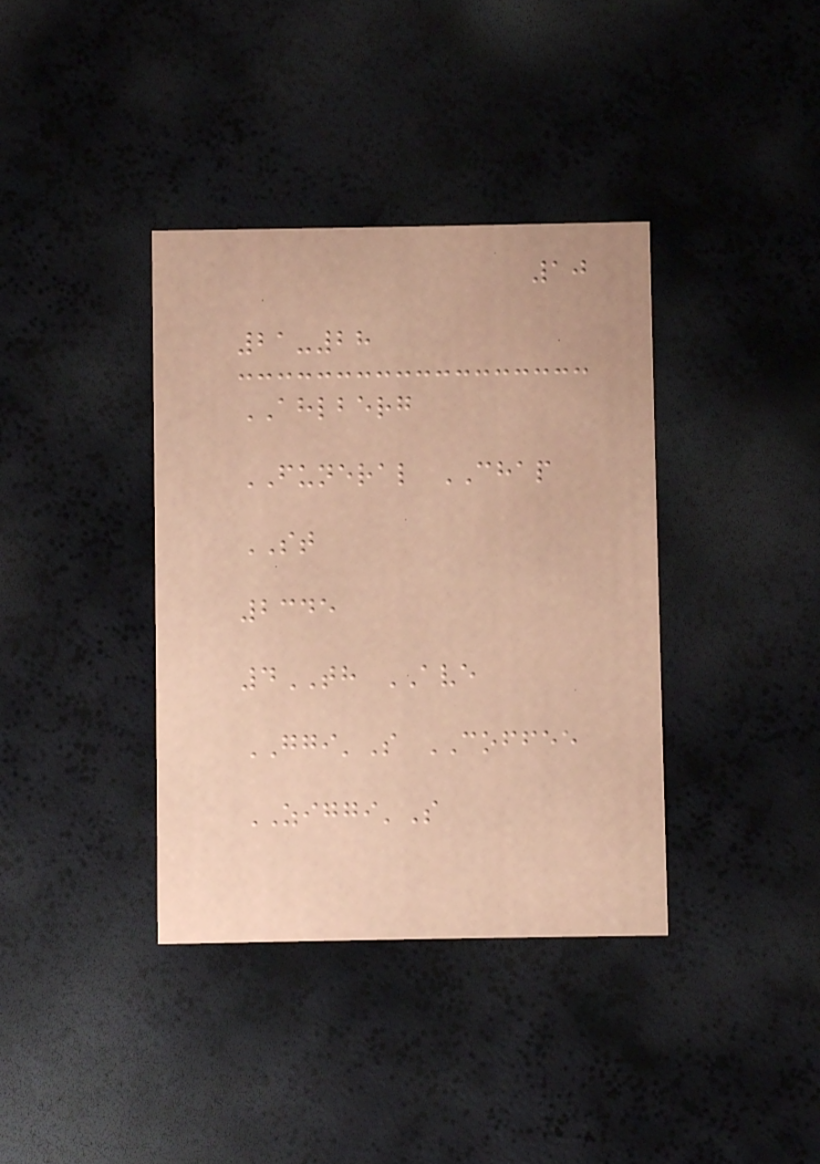10
21-28
AHLBERG
FUNERAL CHAP
ST
2345
4TH AVE
GGI'S COFFEE
ZIGGI'S
